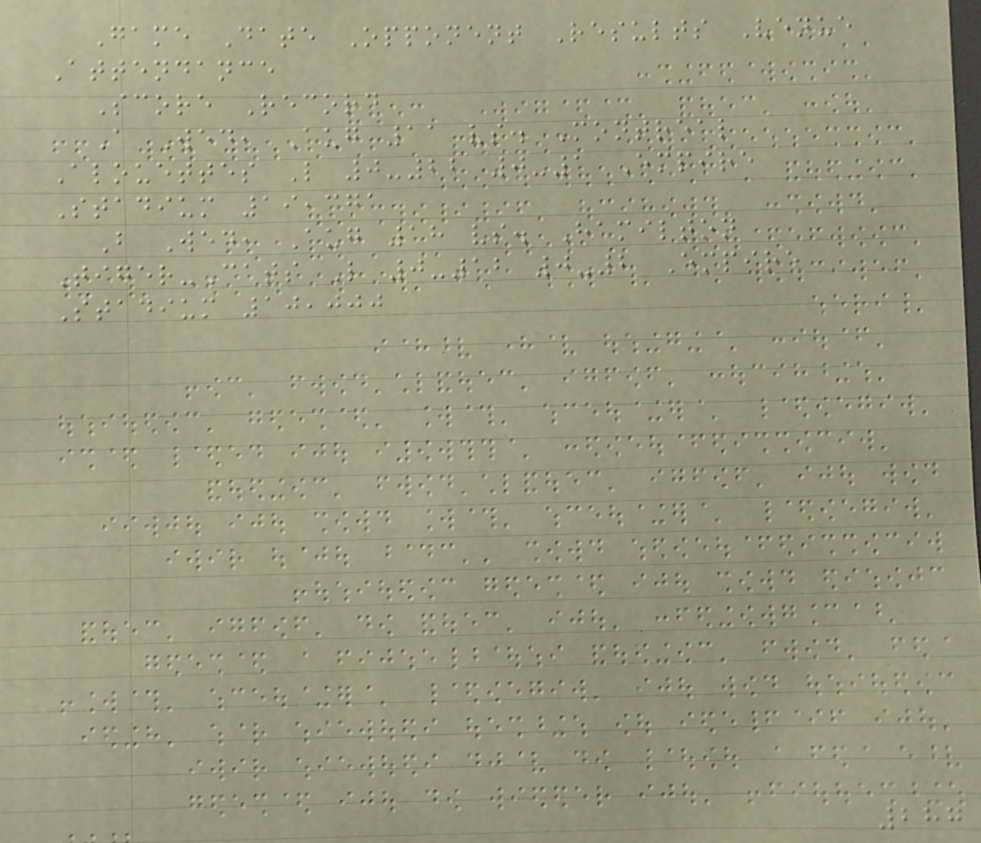Game Date Opponent Results Venue
Attendance
Score Record
A Wed, Aug 11 vs. Montreal
Alouettes L 0-22 0-1 Empire
Stadium 19,371
B Wed, Aug 18 vs. Hamilton
Tiger-Cats L 0-12 0-2 Empire
Stadium 10,000
287
